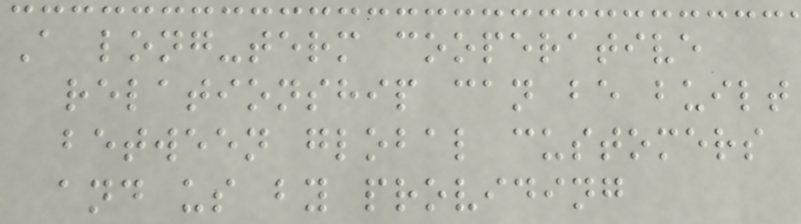A long-term cooperative
relationship can be built
between global customers
and us by providing
